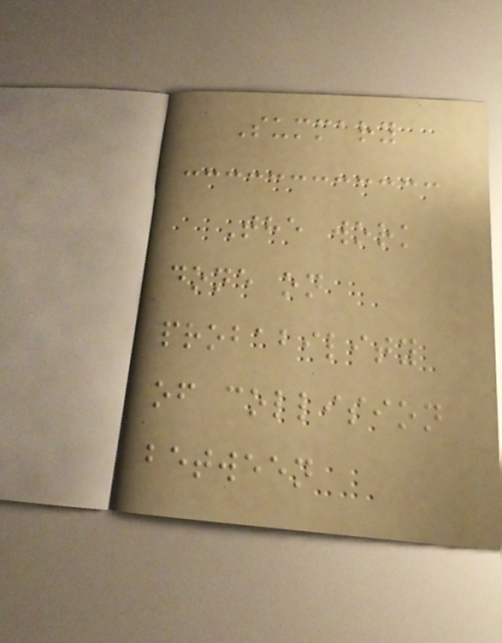Summary
The work
done on
probability
of collision
between
